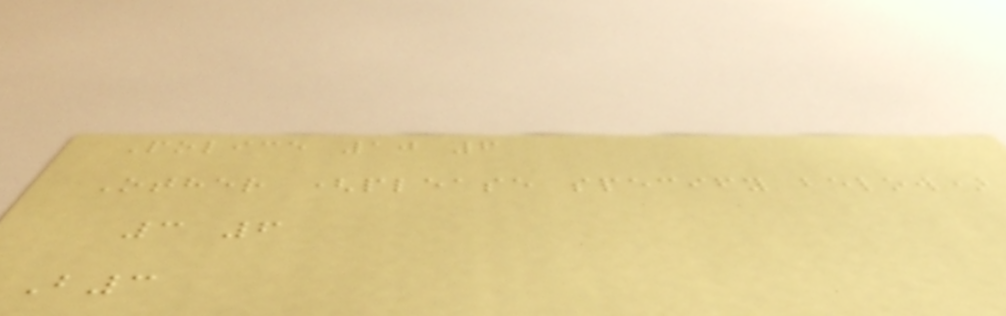Police 10 6
Other (please specify below)
3 6
B3
